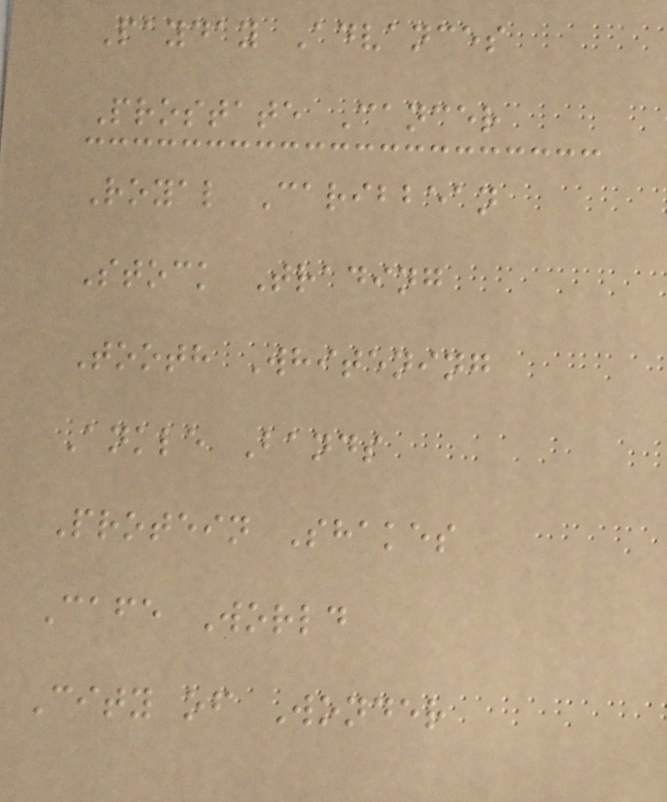Payday Advances
Prostate Cancer
Royal Caribbean
Stock Trading
Tooth Whitening
Ankle Bands
Protein Shakes
Cafe World
City of Wonder
